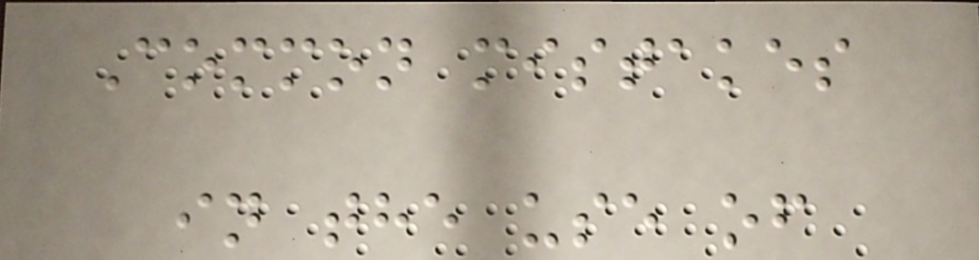Common mistakes
in the use of
